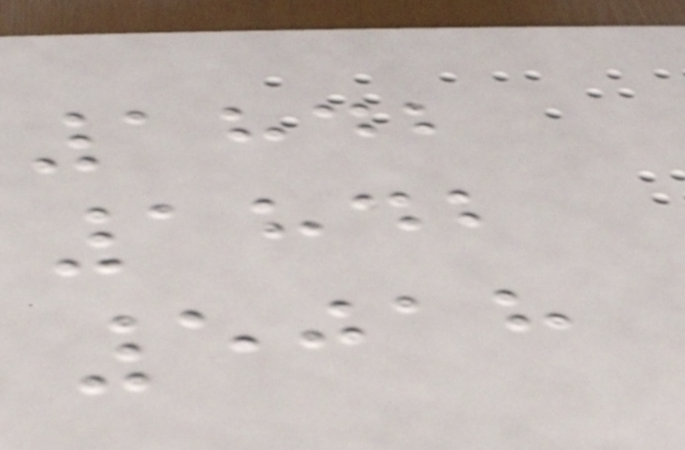1842
1842
5018
